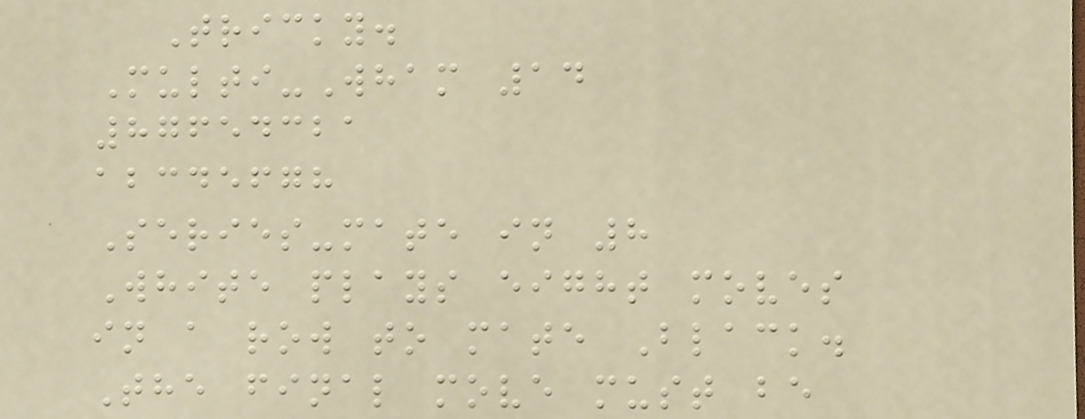Tricky.
Multi-Wham 14
87654321
abcdefgh
Series-mate in 8
White plays eight moves
in a row to mate Black.
The final move must be
